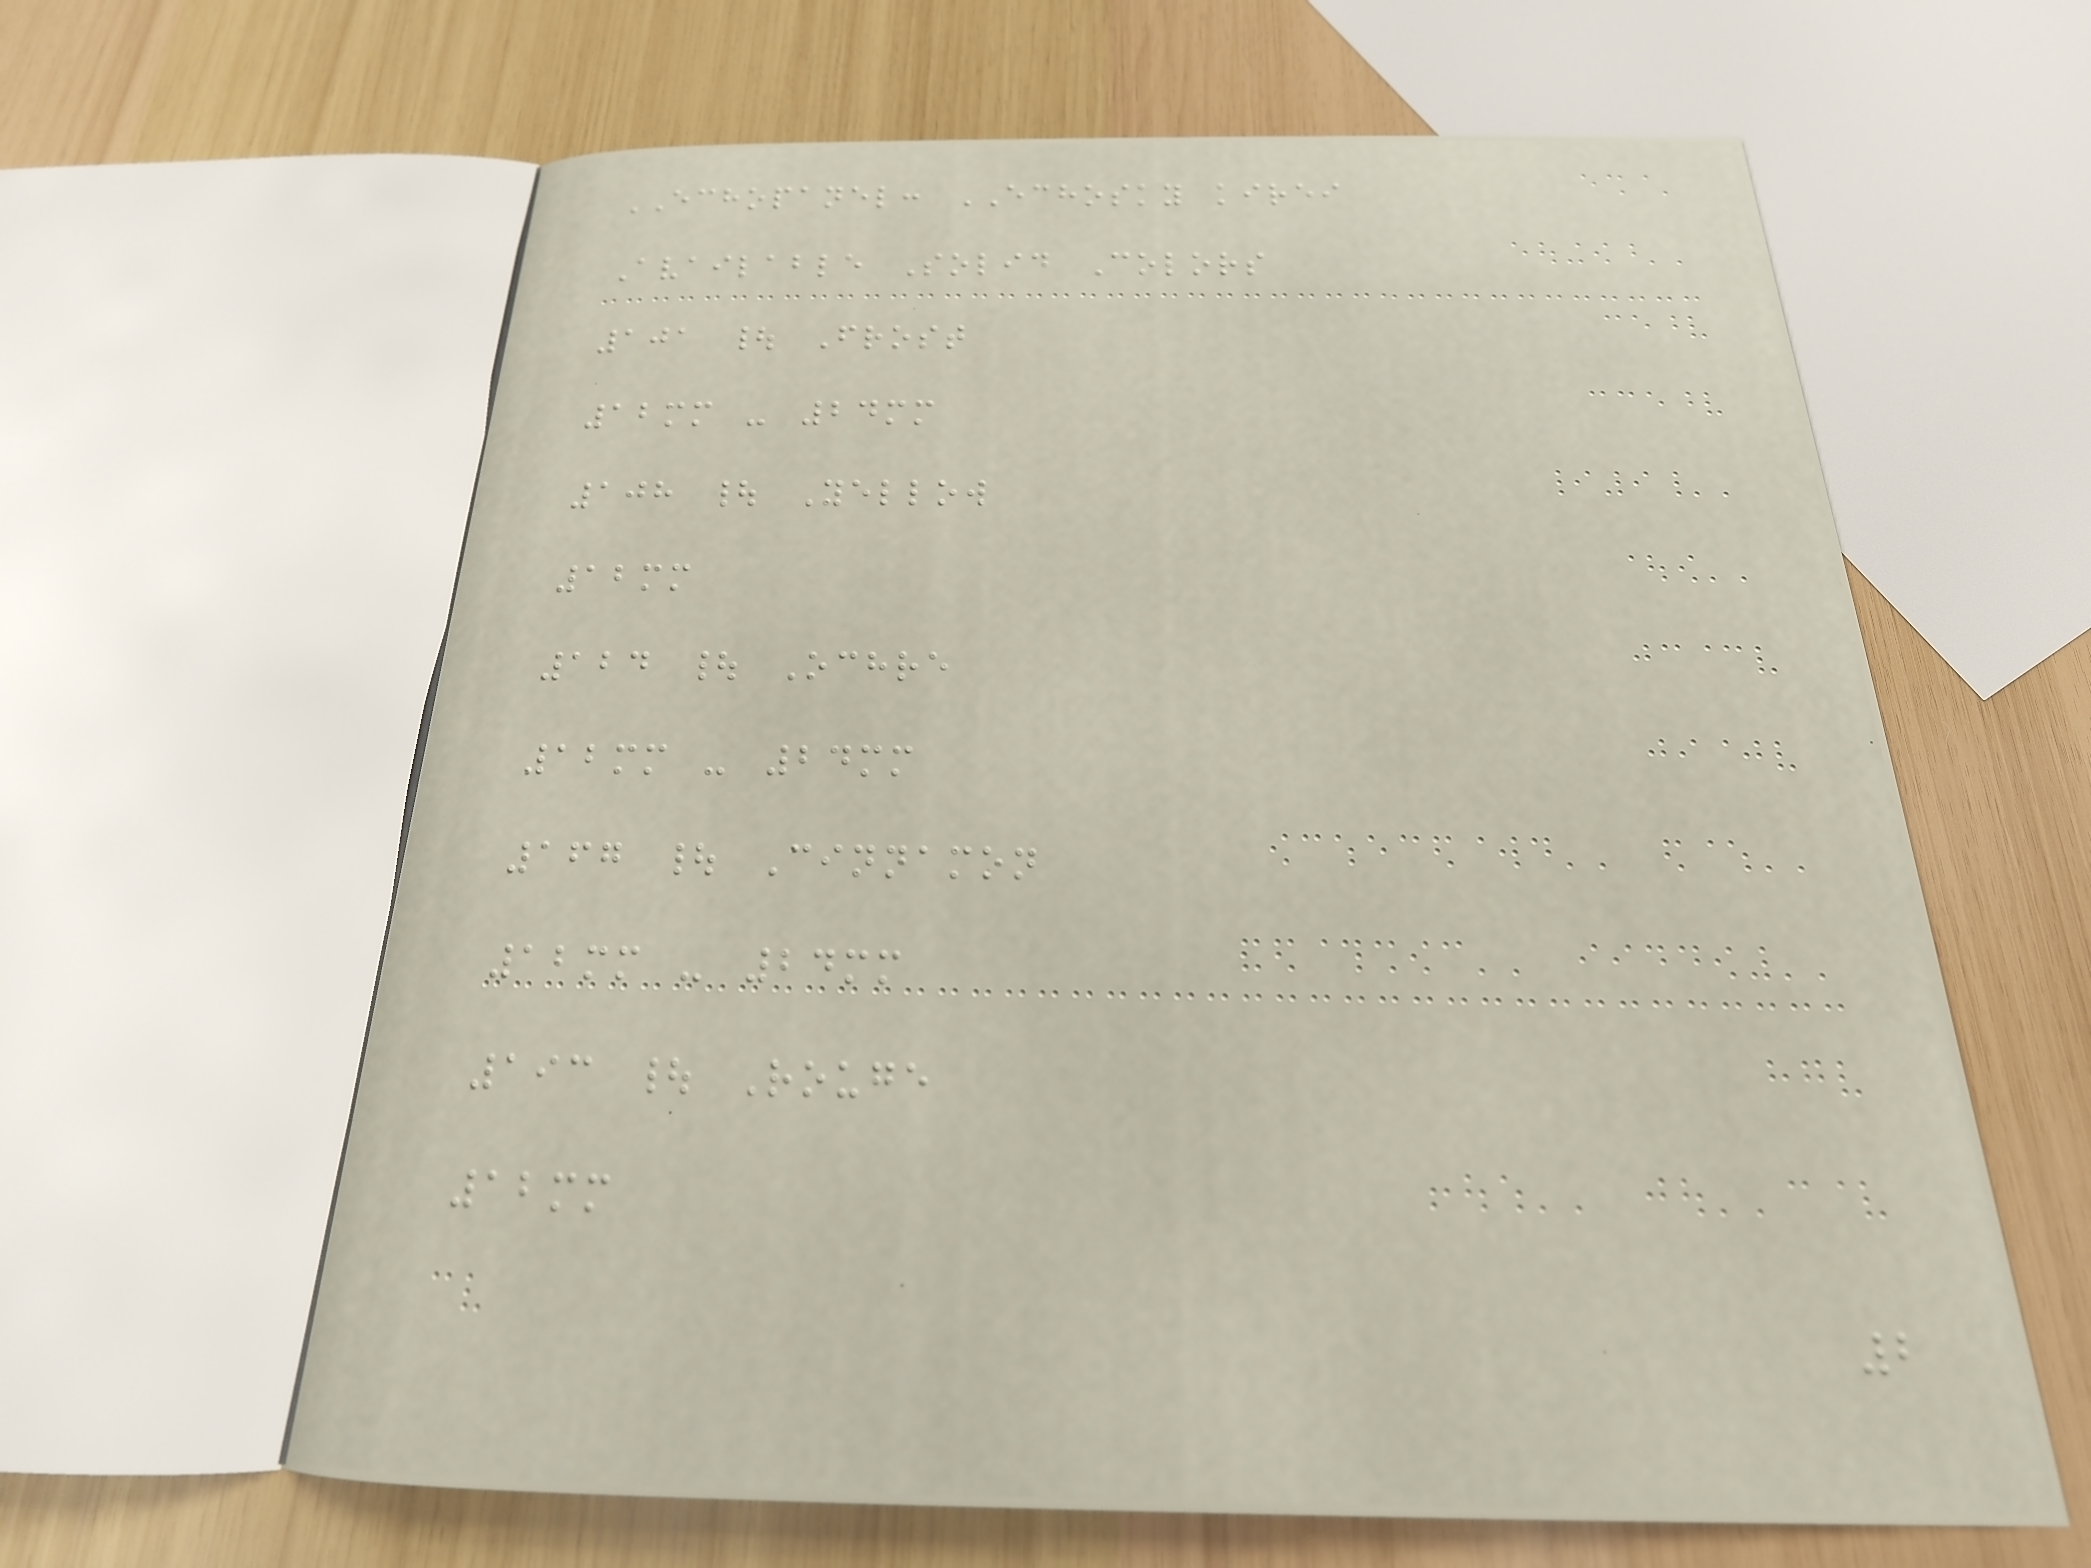ECHOPANEL: ECHOSKY kirei
Available Solid Colors
101 | Frost
12mm - 24mm
108 | Yellow
12mm
124 | Ochre
12mm - 24mm
167 | Cinnamon
12mm - 24mm
193 | Rouge
12mm
2
